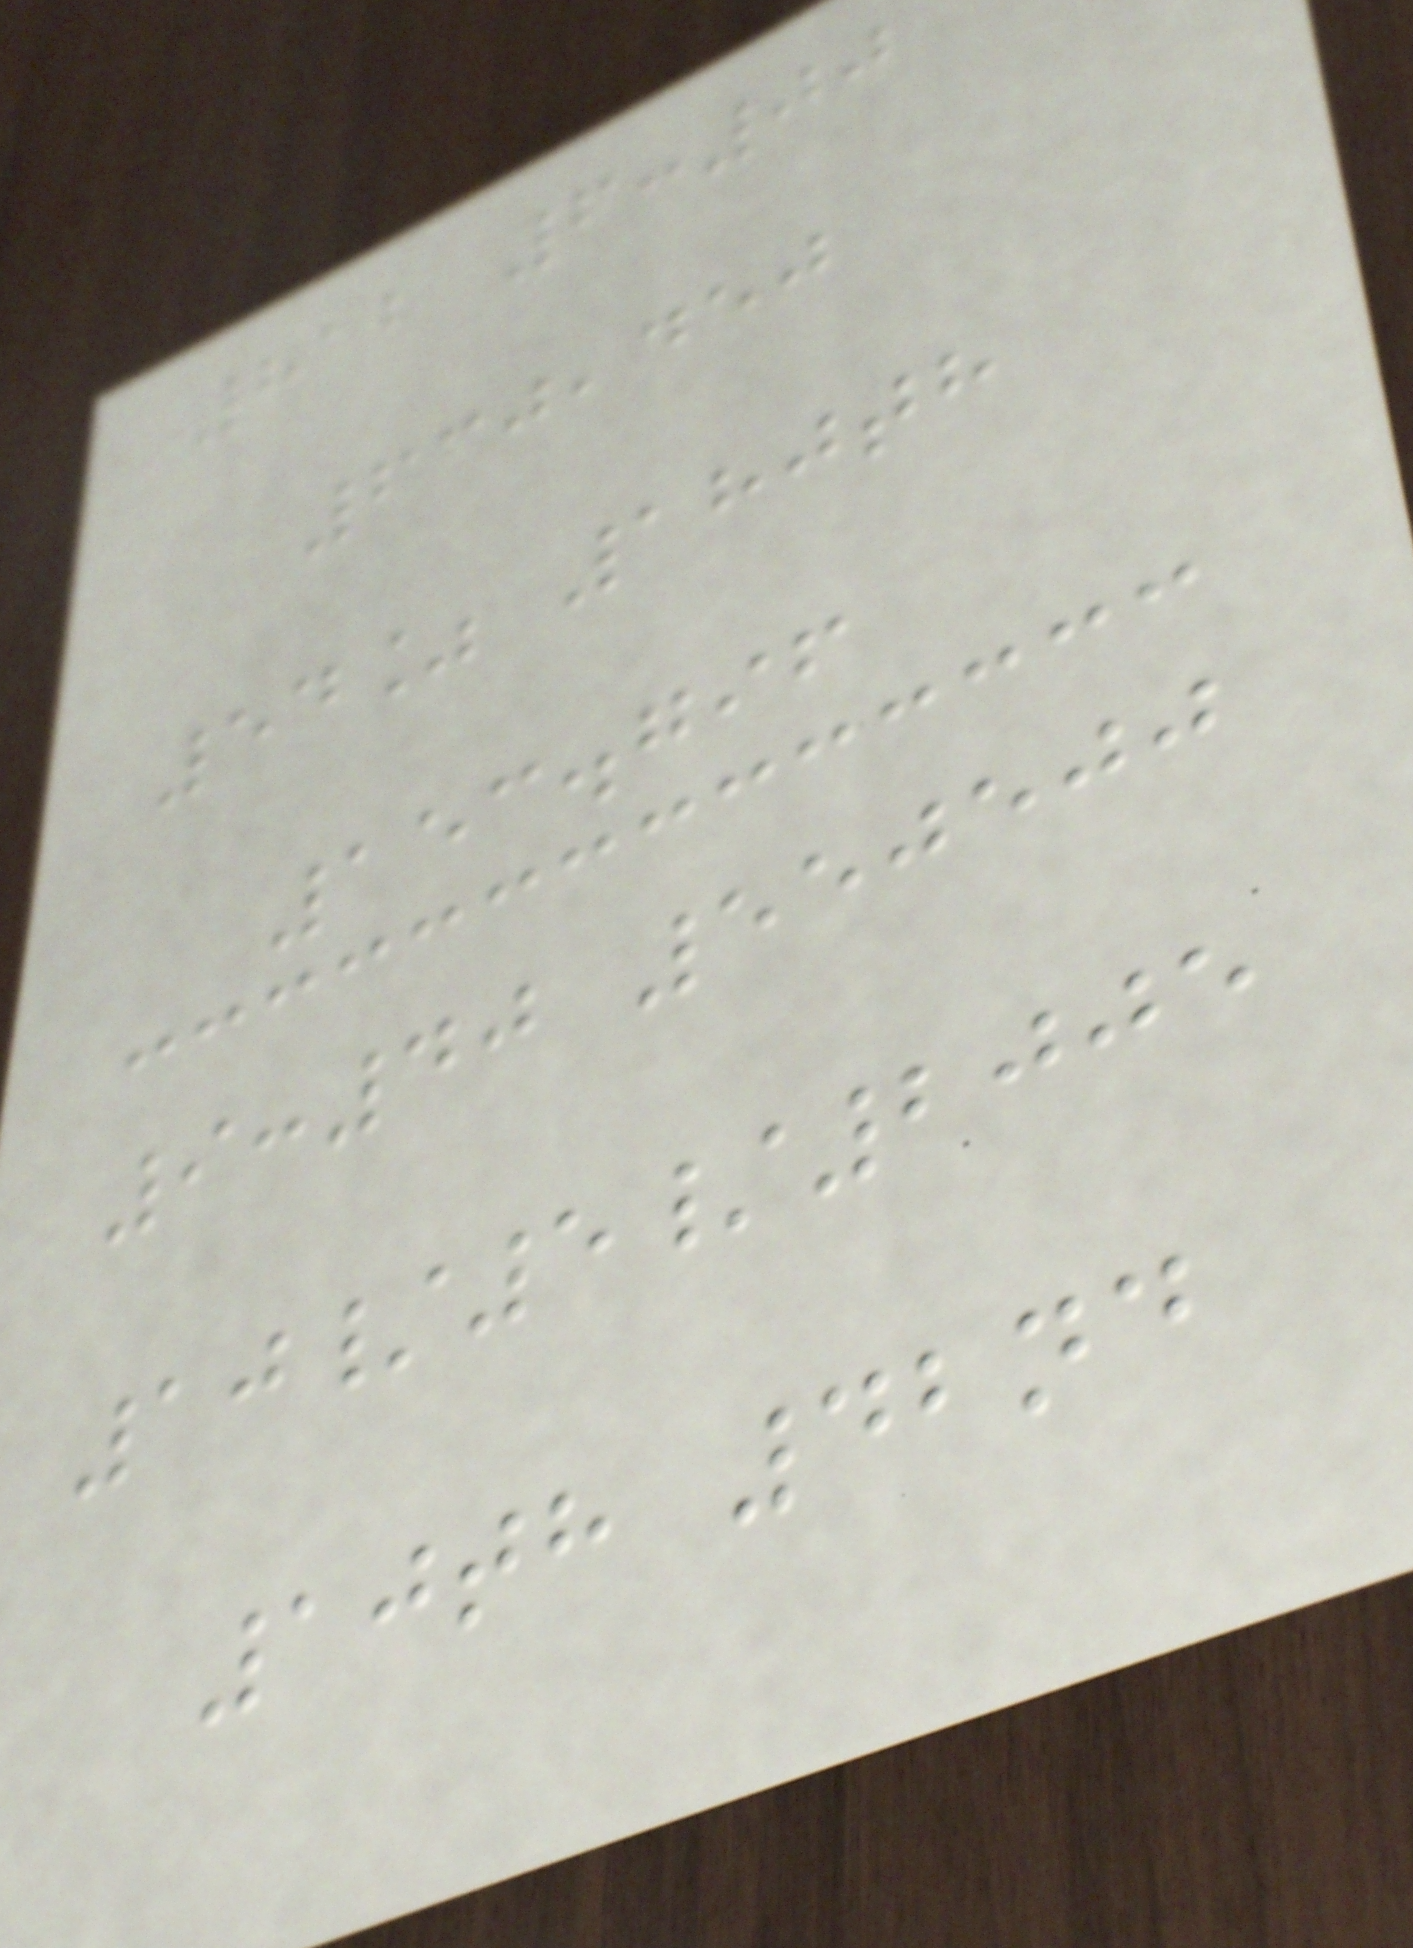812 6:00
630,450
54% 180th
153.796
9:40 550500
10/5/2005
10th 42nd
